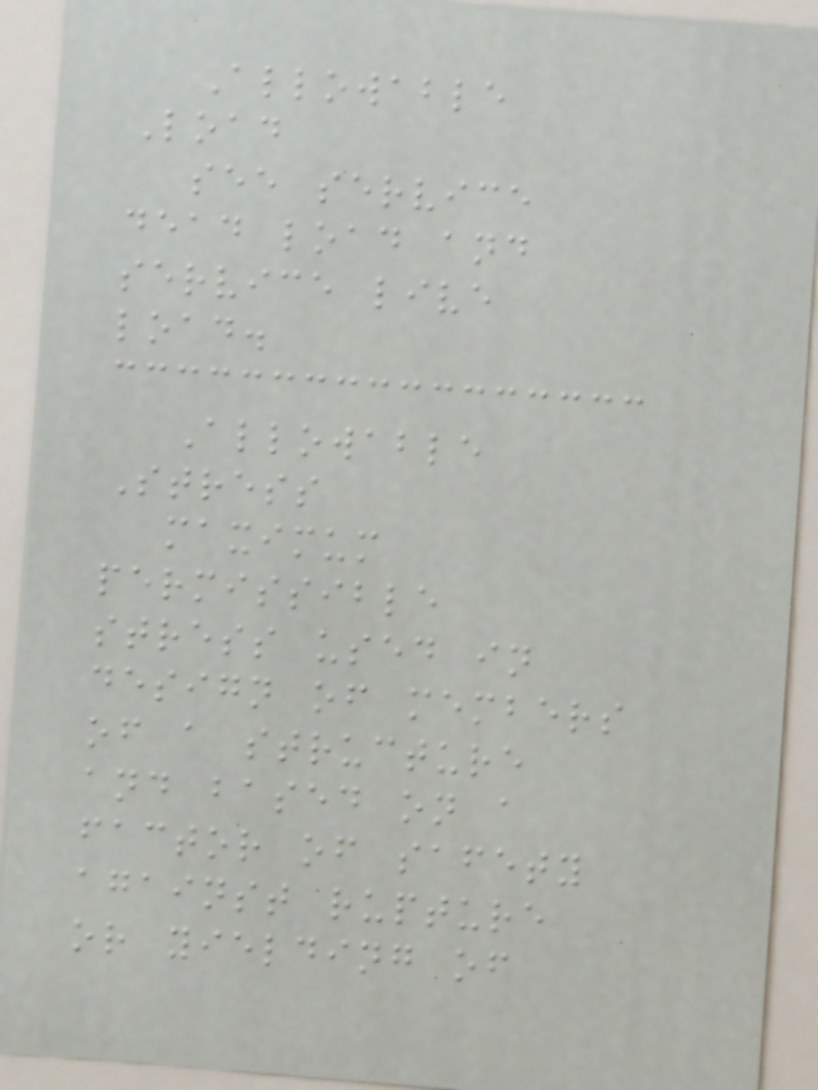Allowable
Load
see service
dead load and
service live
load.
Allowable
Stress
maximum
permissible
stress used in
design of members
of a structure
and based on a
factor of safety
against rupture
or yielding of
